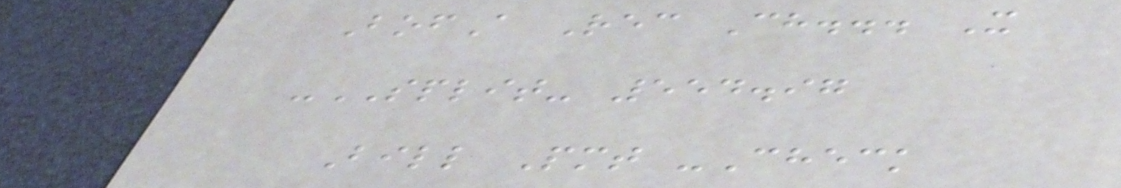BofA Rec Ch... X
-SPLIT- 554.97
Bill Pmt -Check
